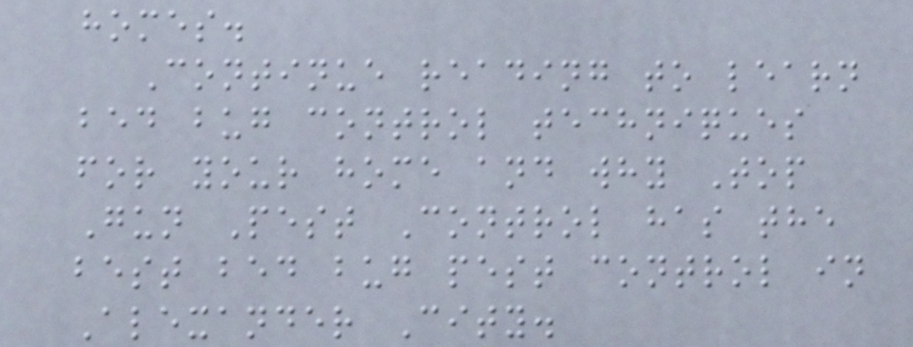homes.
Continue reading to learn
bed bug control techniques
for your home and why Top
Gun Pest Control has the
best bed bug pest control in
Alexander City.
